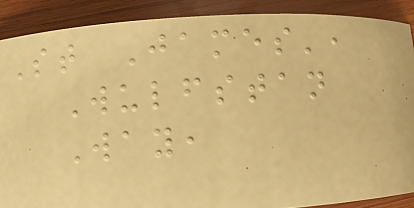St James',
Wulfstan
Way,
